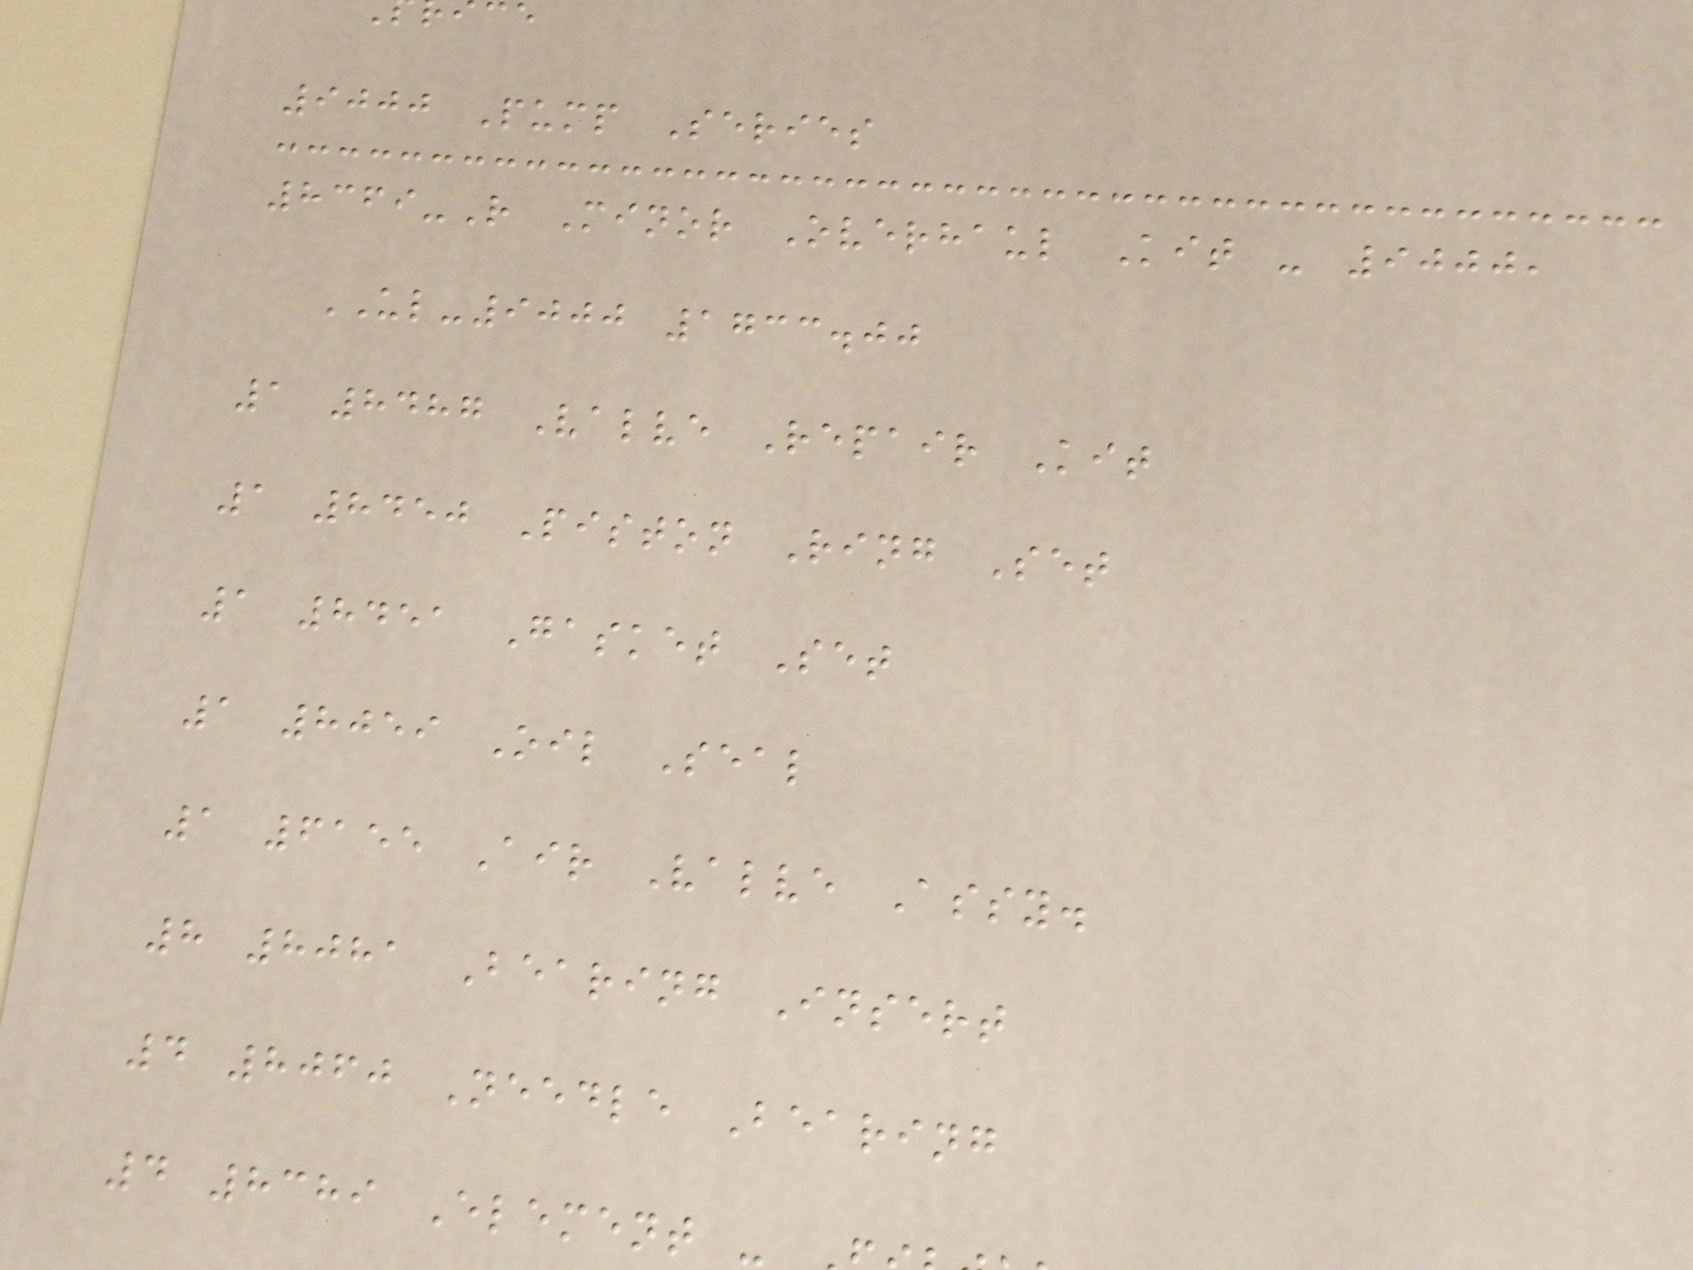9000 Pump Series
8369-R Minor Overhaul Kit - 9000,
UL-9000 1733.00
1 8487 Valve Repair Kit
1 8450 Piston Ring Set
1 8451 Gasket Set
1 8059 Oil Seal
1 6155 Air Valve Assy.
8 8081 Bearing Insert
4 8060 Needle Bearing
4 8389 Element -
